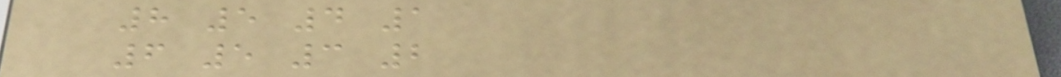8 5 4 1
6 5 3 2
